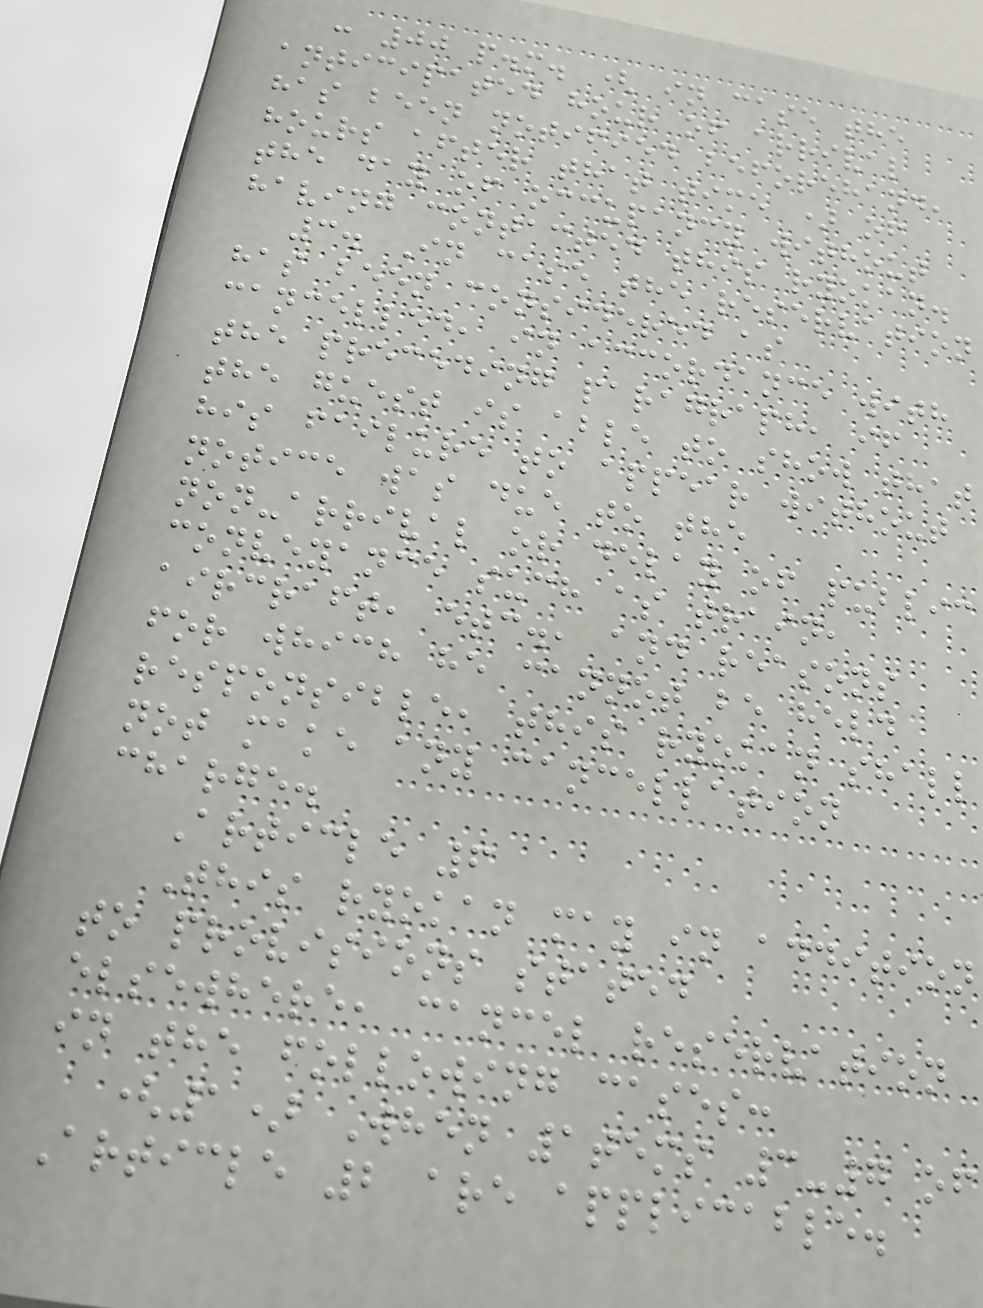: 00 p.m. ( in case the
anticipated hour of arrival
has been notified beforehand,
hours after that time ) of
the day of occupancy without
having contacted this ryokan.
3. In case the reservation
has been considered as
cancelled, in accordance with
the preceding paragraph, if
the guest is able to show that
his failure to appear without
notice was due to the
non-arrival or delay of public
conveyance such as train,
aircraft, etc., and reasons
for which he cannot be held
responsible, this ryokan shall
not make any cancellation
charge.
Article 6
This ryokan may in addition
to provisions stated
elsewhere, cancel reservation
in the following cases:
(1) When 1tems 3-7 of
Article 2 are applicable.
